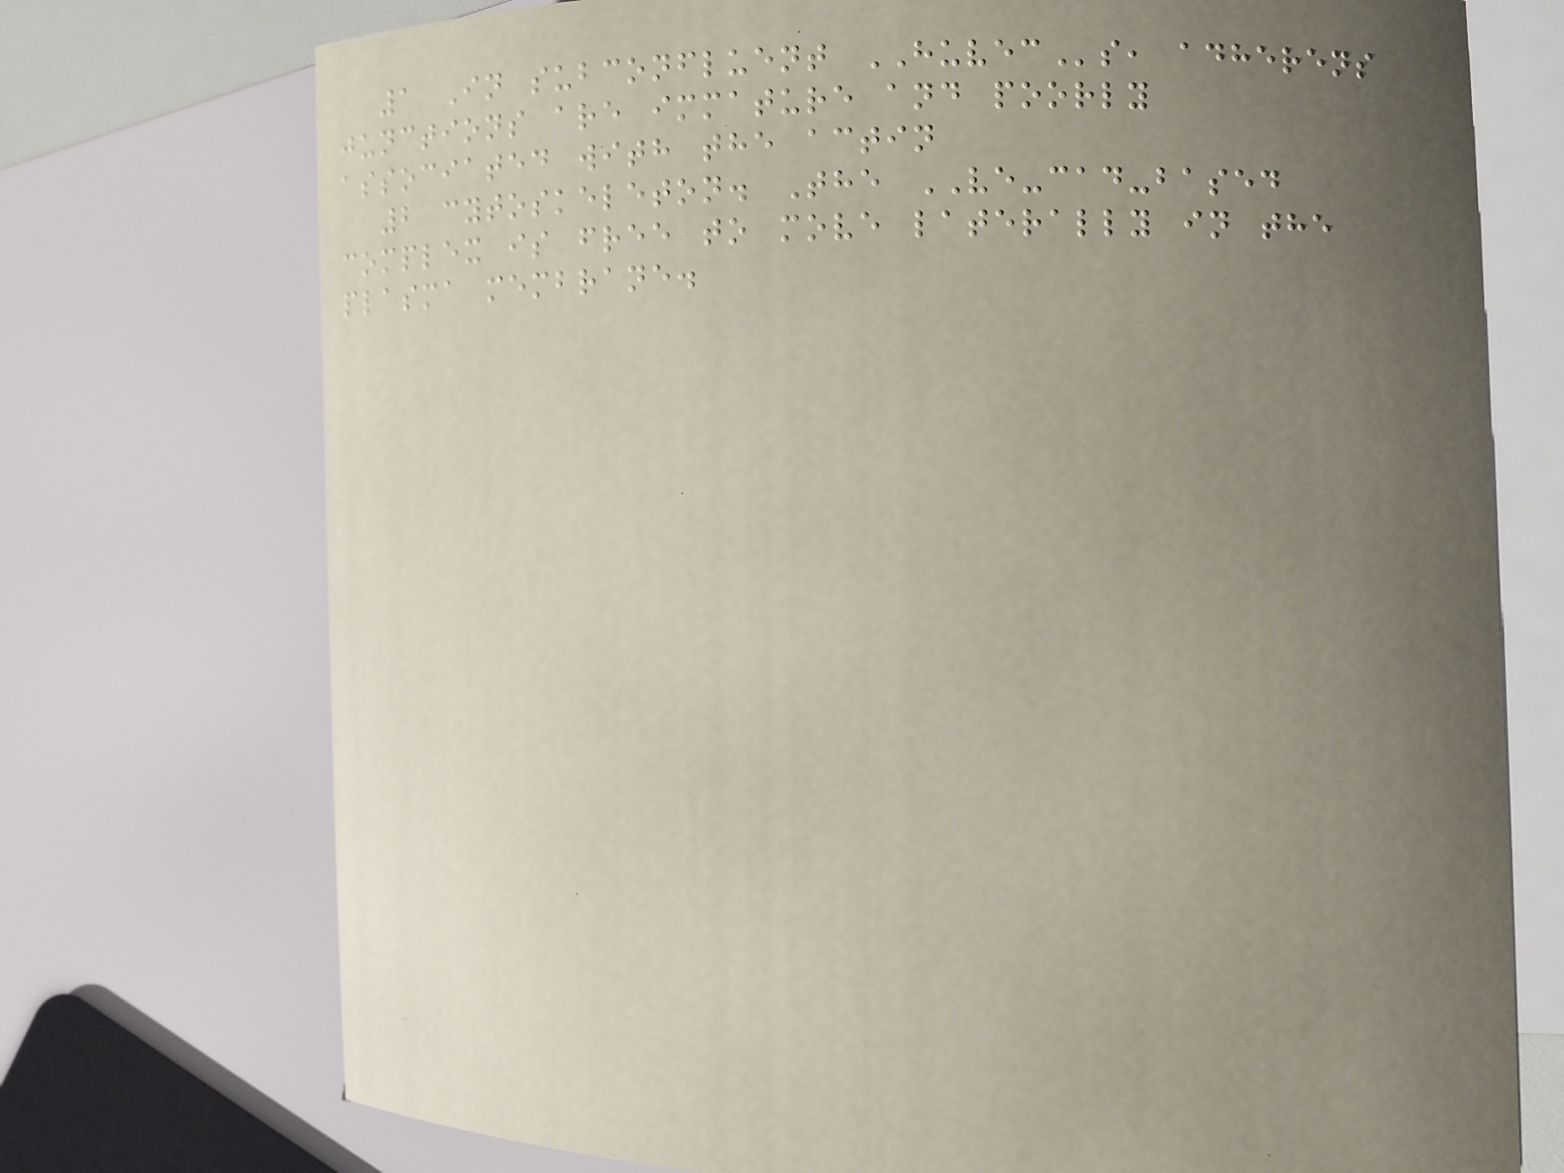1 In subconfluent HUVECs, adherens
junctions are immature and poorly
associated with the actin
2 cytoskeleton. The VE-cad-based
complex is free to move laterally in the
plasma membrane.
